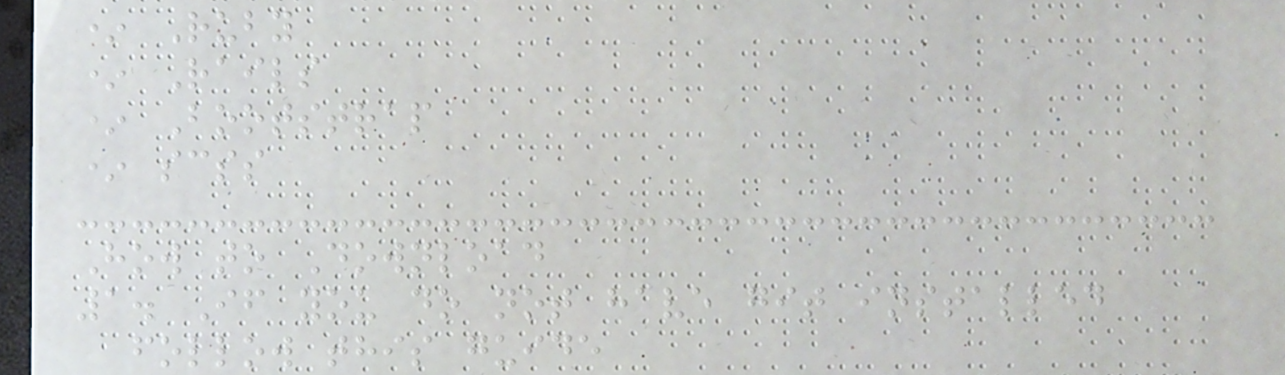* Ruby
* Rails
* Bootstrap
* scss
How to Download
1. If you do not have git installed
follow this guide
